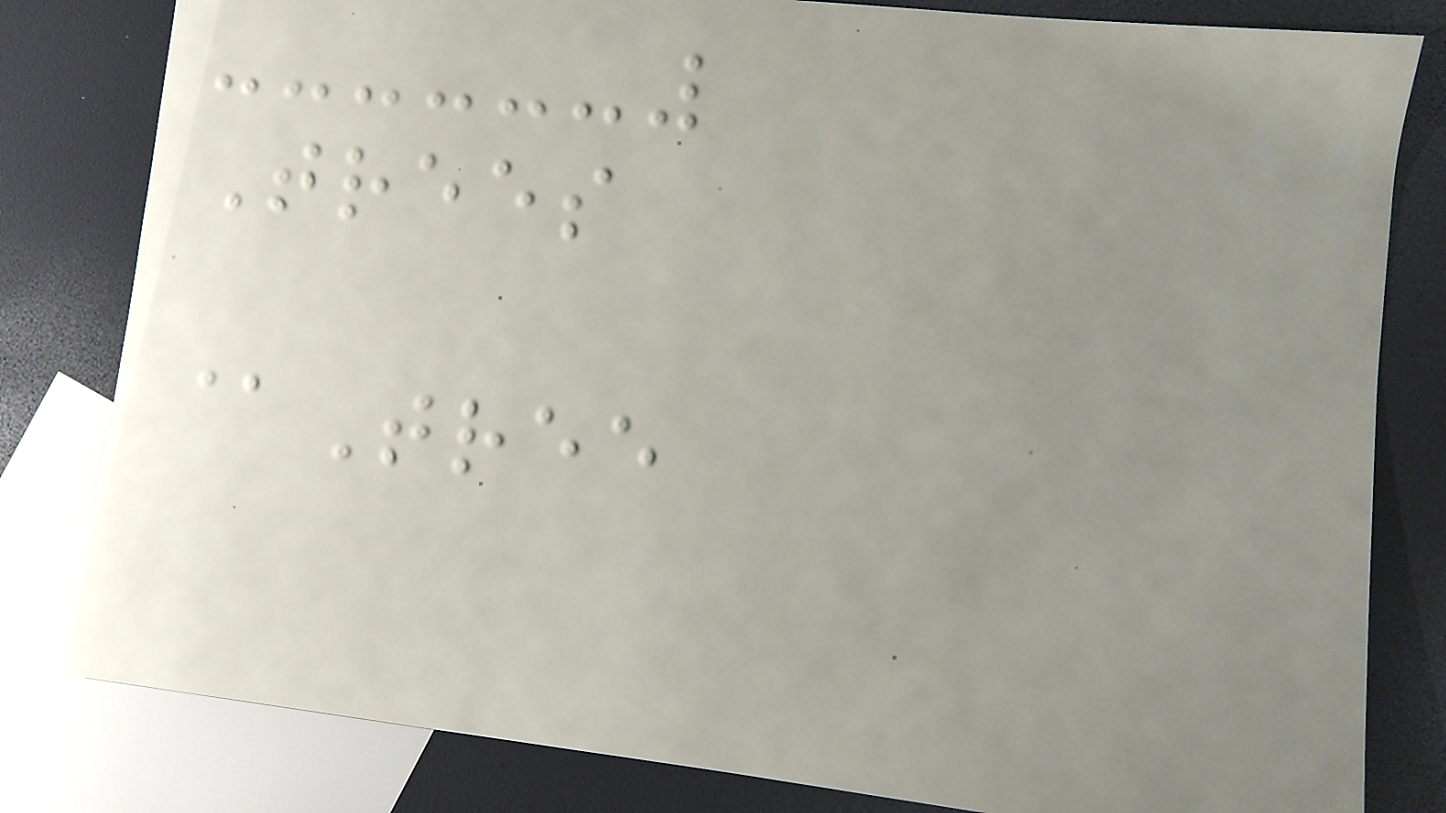Trees
@Tree
